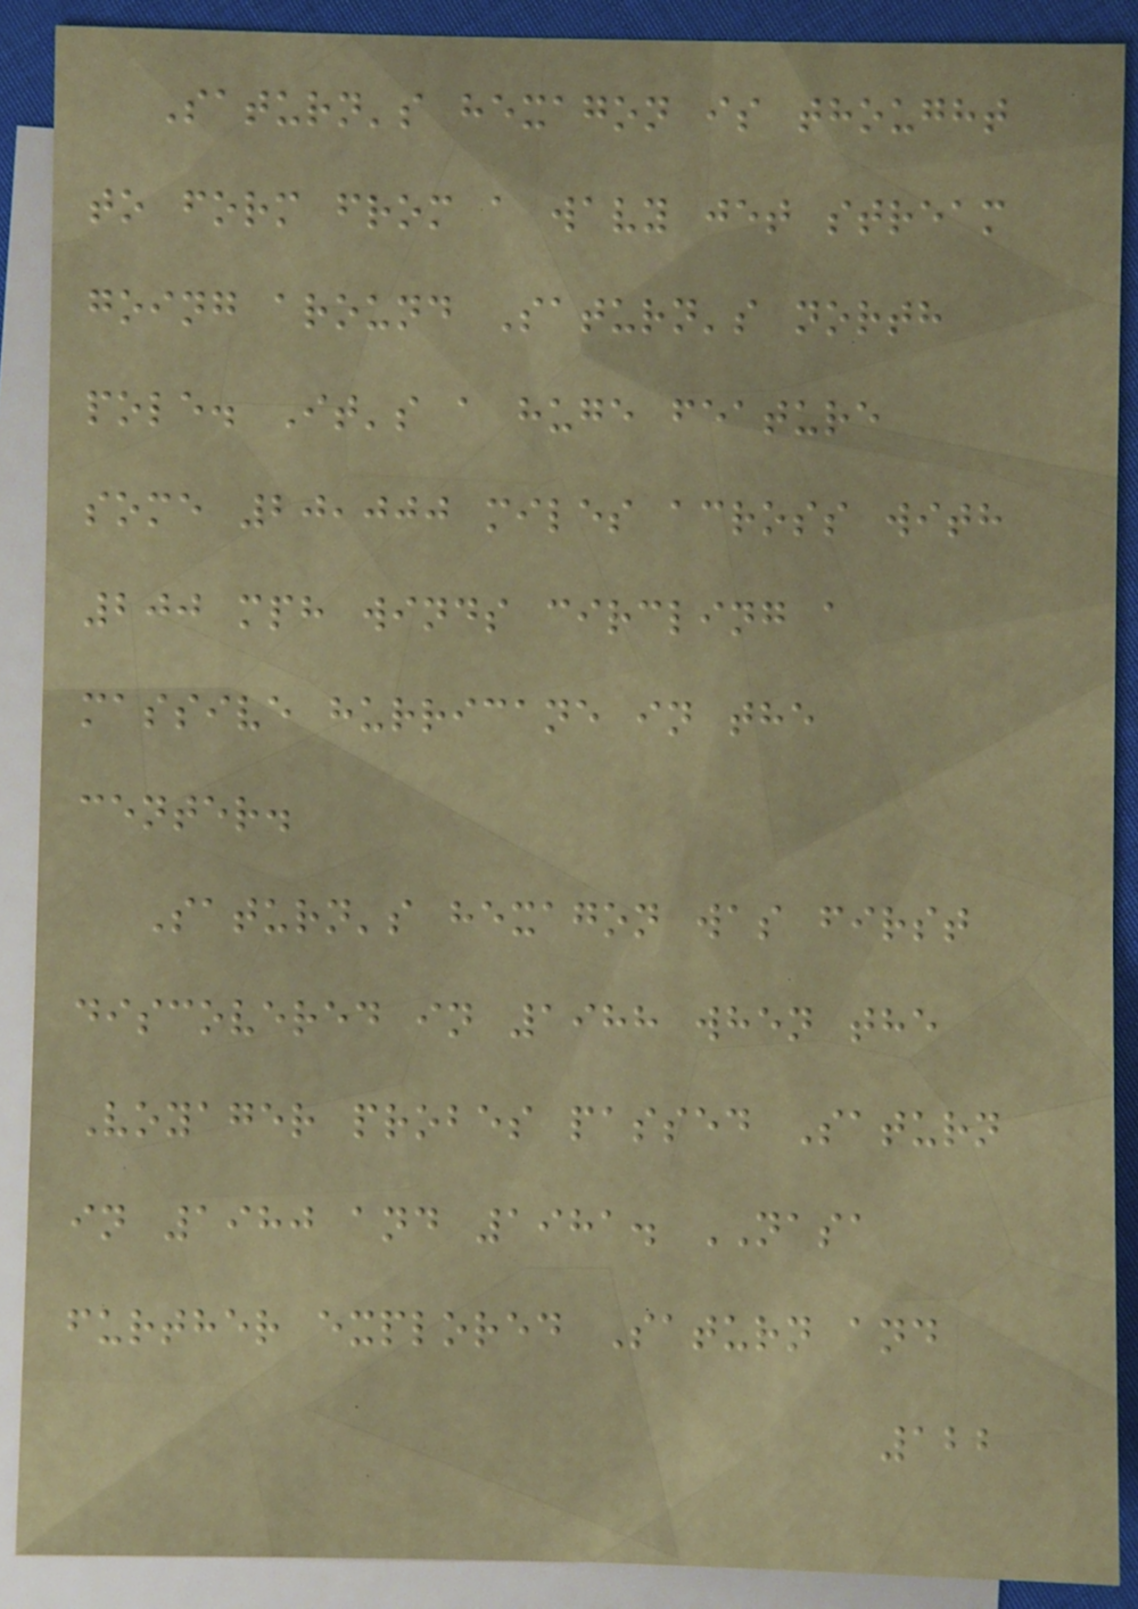Saturn's hexagon is thought
to form from a wavy jet stream
going around Saturn's north
pole. It's a huge feature
some 20,000 miles across with
200 mph winds circling a
massive hurricane in the
center.
Saturn's hexagon was first
discovered in 1988 when the
Voyager probes passed Saturn
in 1980 and 1981. NASA
further explored Saturn and
122
